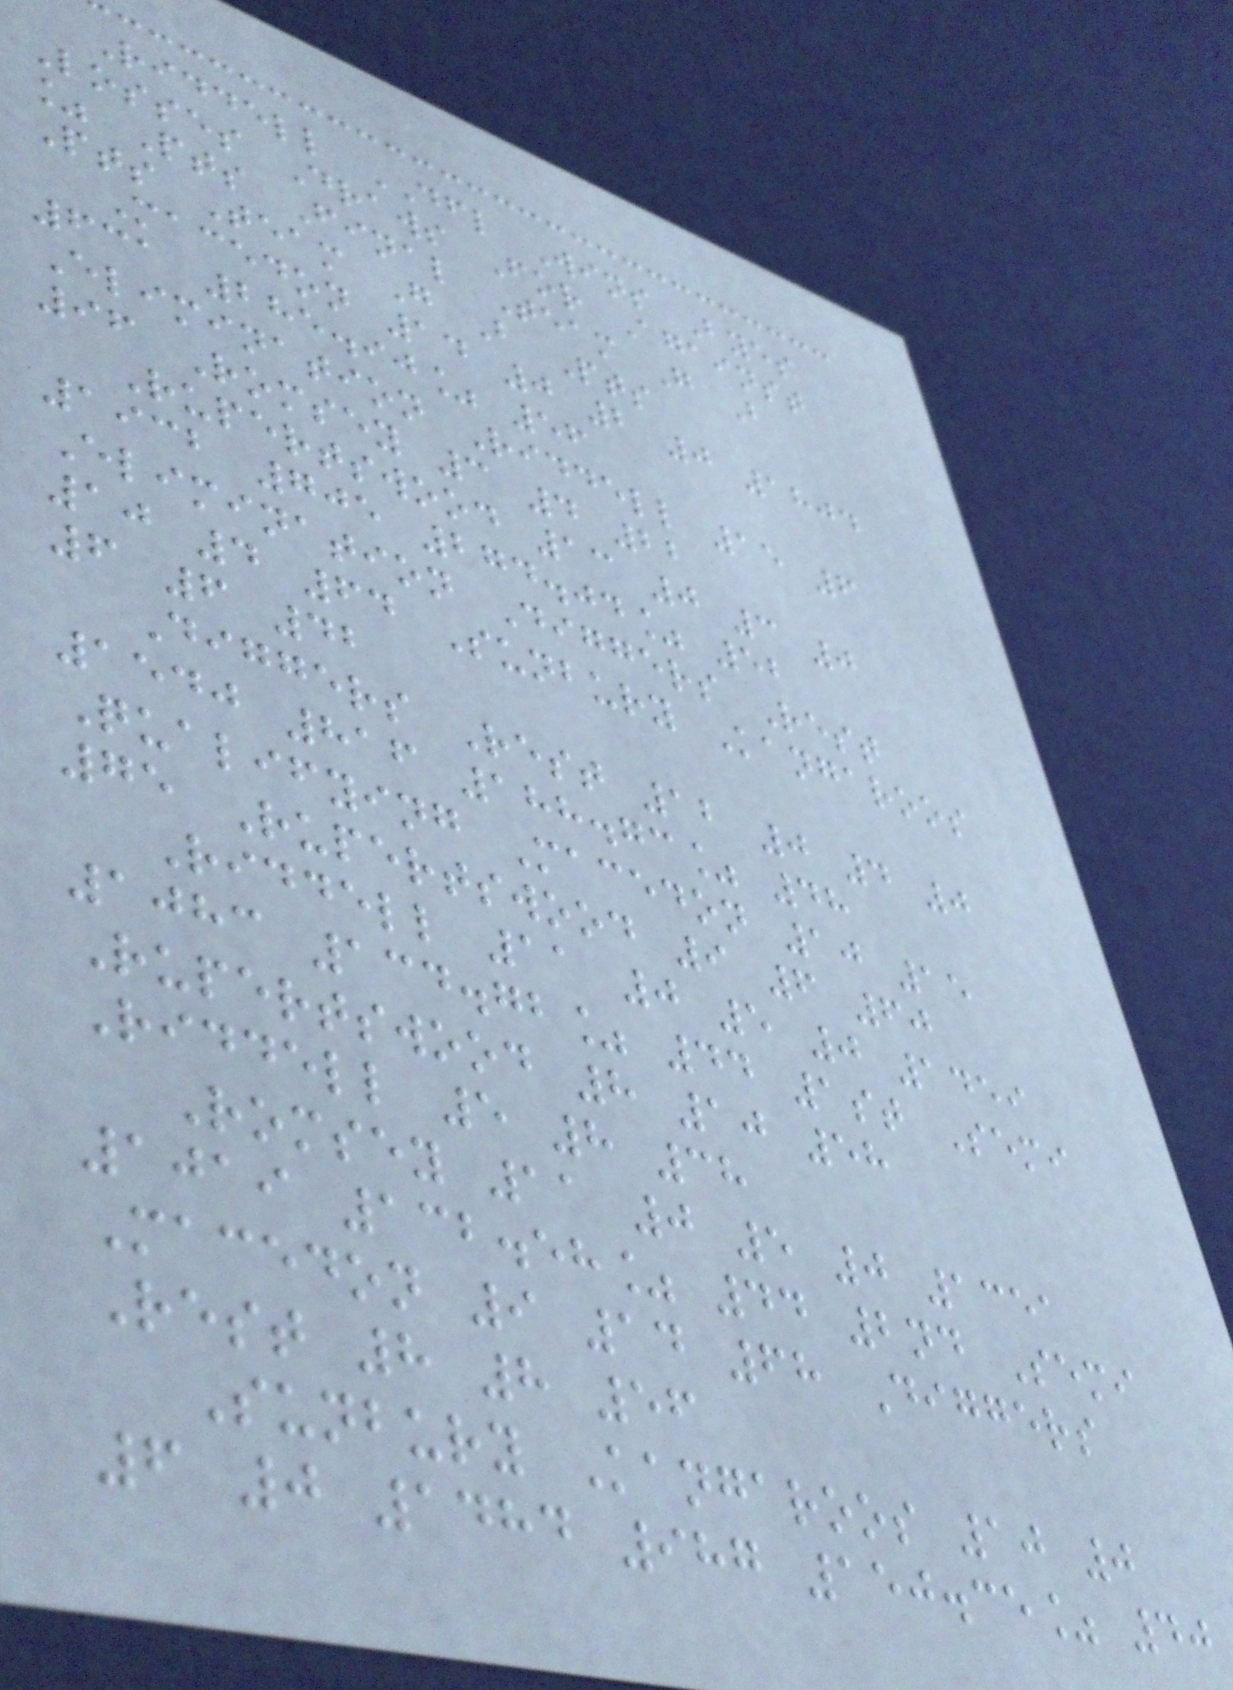Riddell DFL Wins Byes
Losses Draws For Against
% Pts Final Team G B
Pts Team G B Pts
Macedon 14 0 2 0 1804
631 285.90% 56
Elimination Riddell 15 6
96 Romsey 3 4 22
Rupertswood 13 0 3 0
1932 705 274.04% 52
Elimination Diggers Rest
10 4 64 Sunbury Kangaroos
6 6 42
Diggers Rest 12 0 4 0
1540 816 188.73% 48
Qualifying Macedon 10 15
75 Rupertswood 9 6 60
Riddell 11 0 5 0 1459
1083 134.72% 44 1st Semi
Rupertswood 8 10 58
Riddell 5 8 38
Romsey 11 0 5 0 1351
1019 132.58% 44 2nd Semi
Macedon 9 14 68 Diggers
Rest 8 8 56
Sunbury Kangaroos 10 0
6 0 1484 987 150.35% 40
